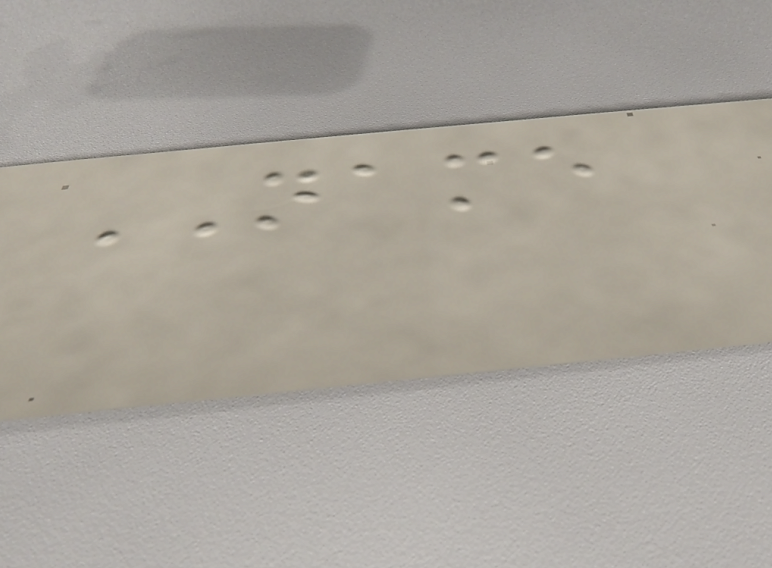NAME
